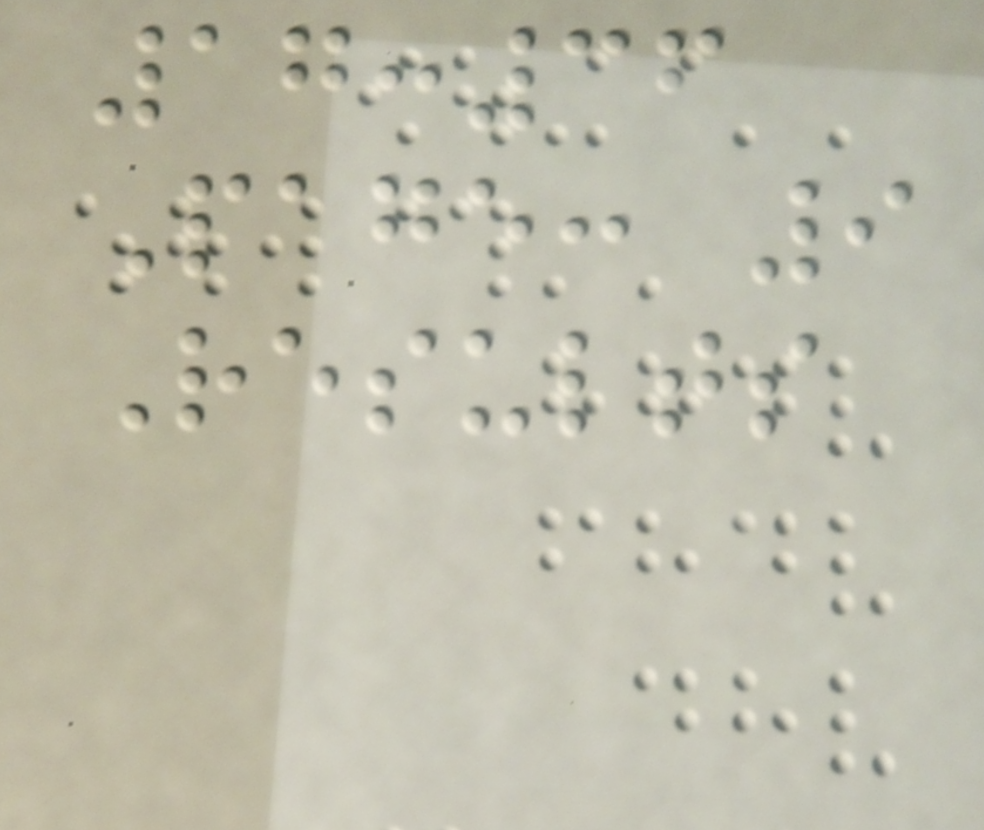17:36
Page: 9
Results
